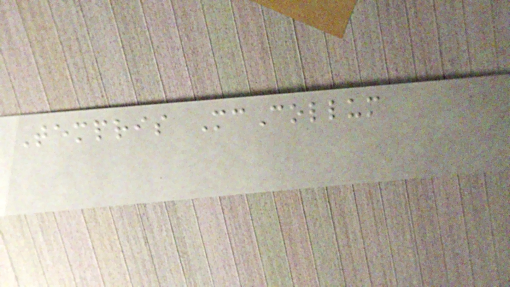Tempris McCollum
